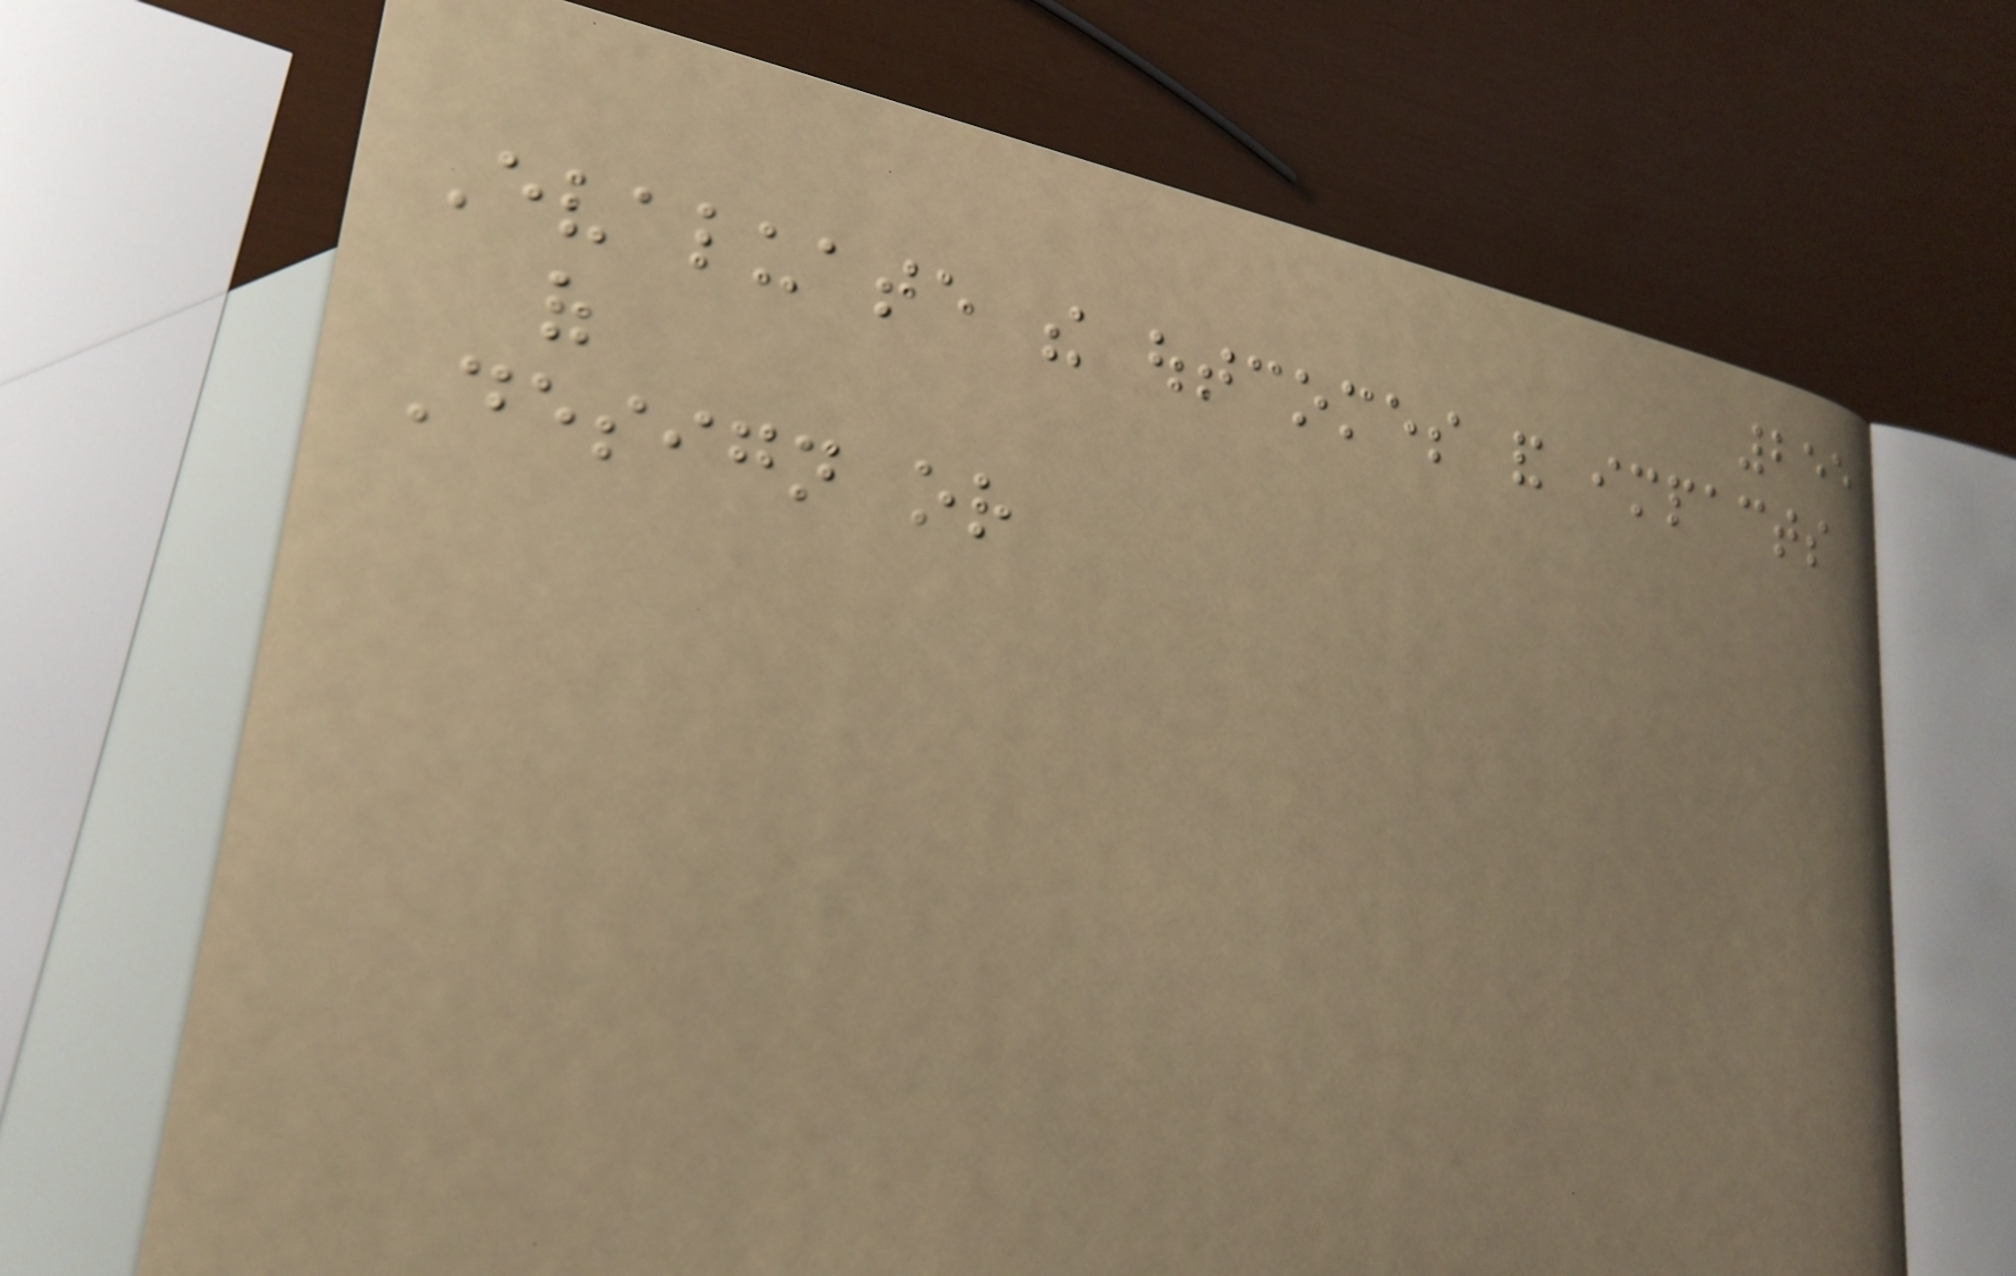255
Evaluate the outcomes and impacts
of
Design or
